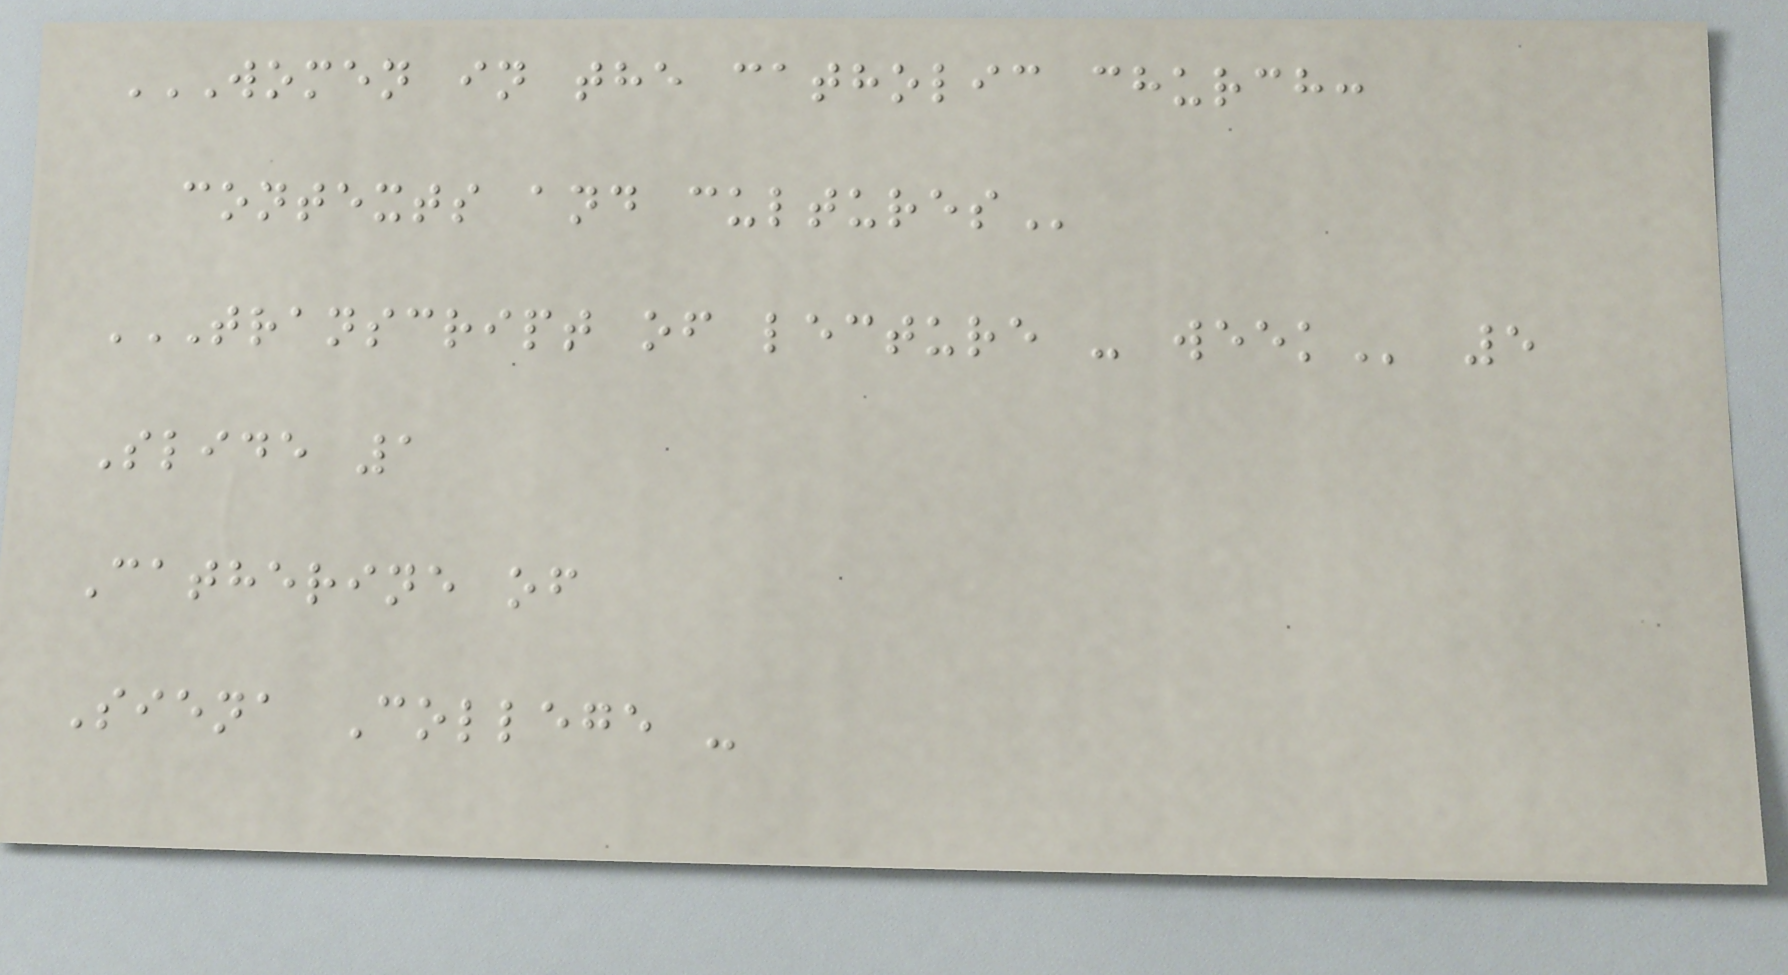WOMEN IN THE CATHOLIC CHURCH:
CONTEXTS AND CULTURES
TRANSCRIPT OF LECTURE - WEEK 5
Slide 1
Catherine of
Siena College -
